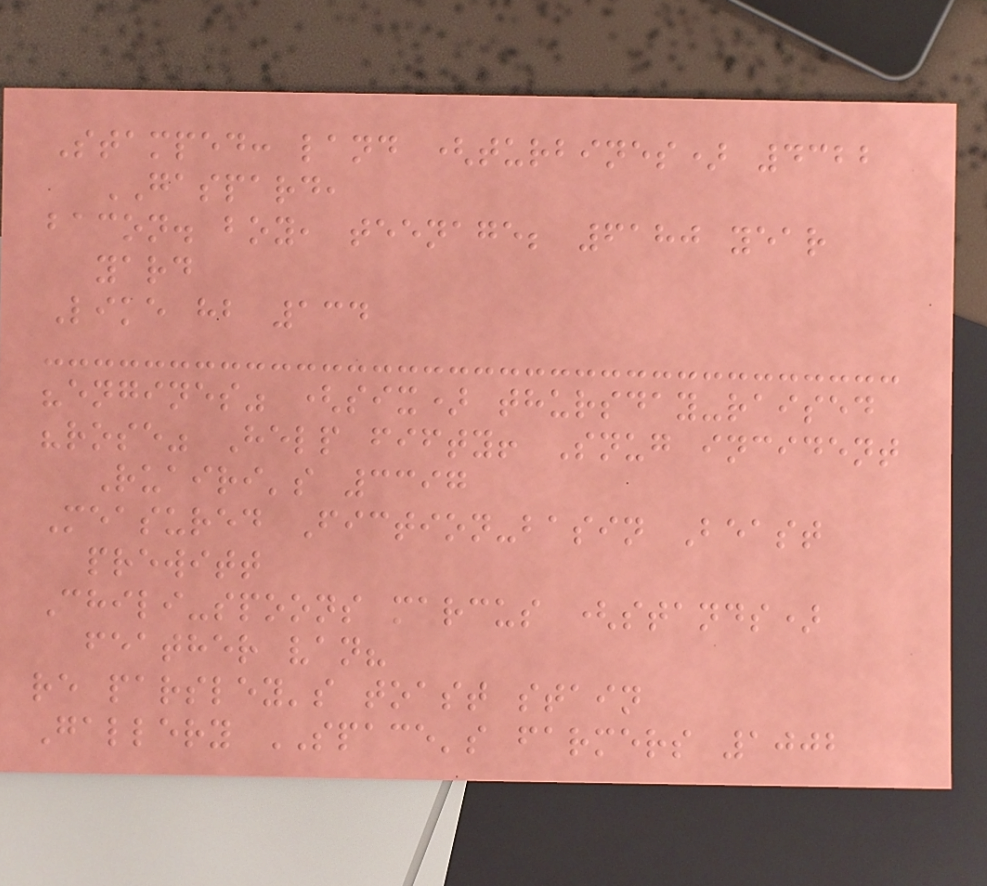Stamped: land (turbines) 4322
GASPARD,
bacon. boy, teenage; 6180 year
yard
Like hb 134
"engines" (six) thursday-raised
"rose" Help fifty! Snug incident
Ruairi's 3397
Measured Fiction-basin Beast
prewitt
Chili-spoons marcus (stands)
feather van?
re parsley's toast stain
Gallery SPACE's farmers 1002
